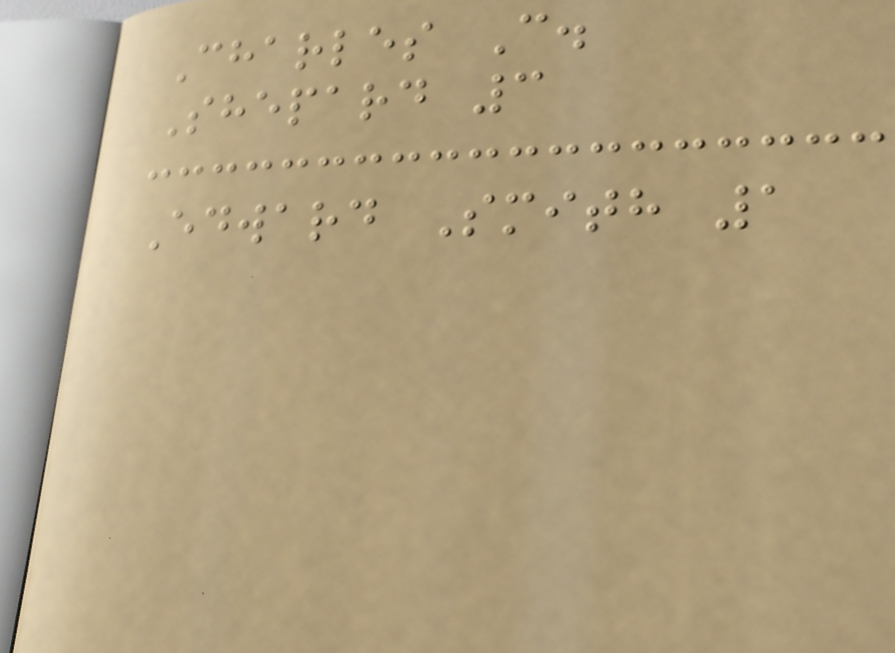Charles C.
Shepard 3
Edward Smith 1
